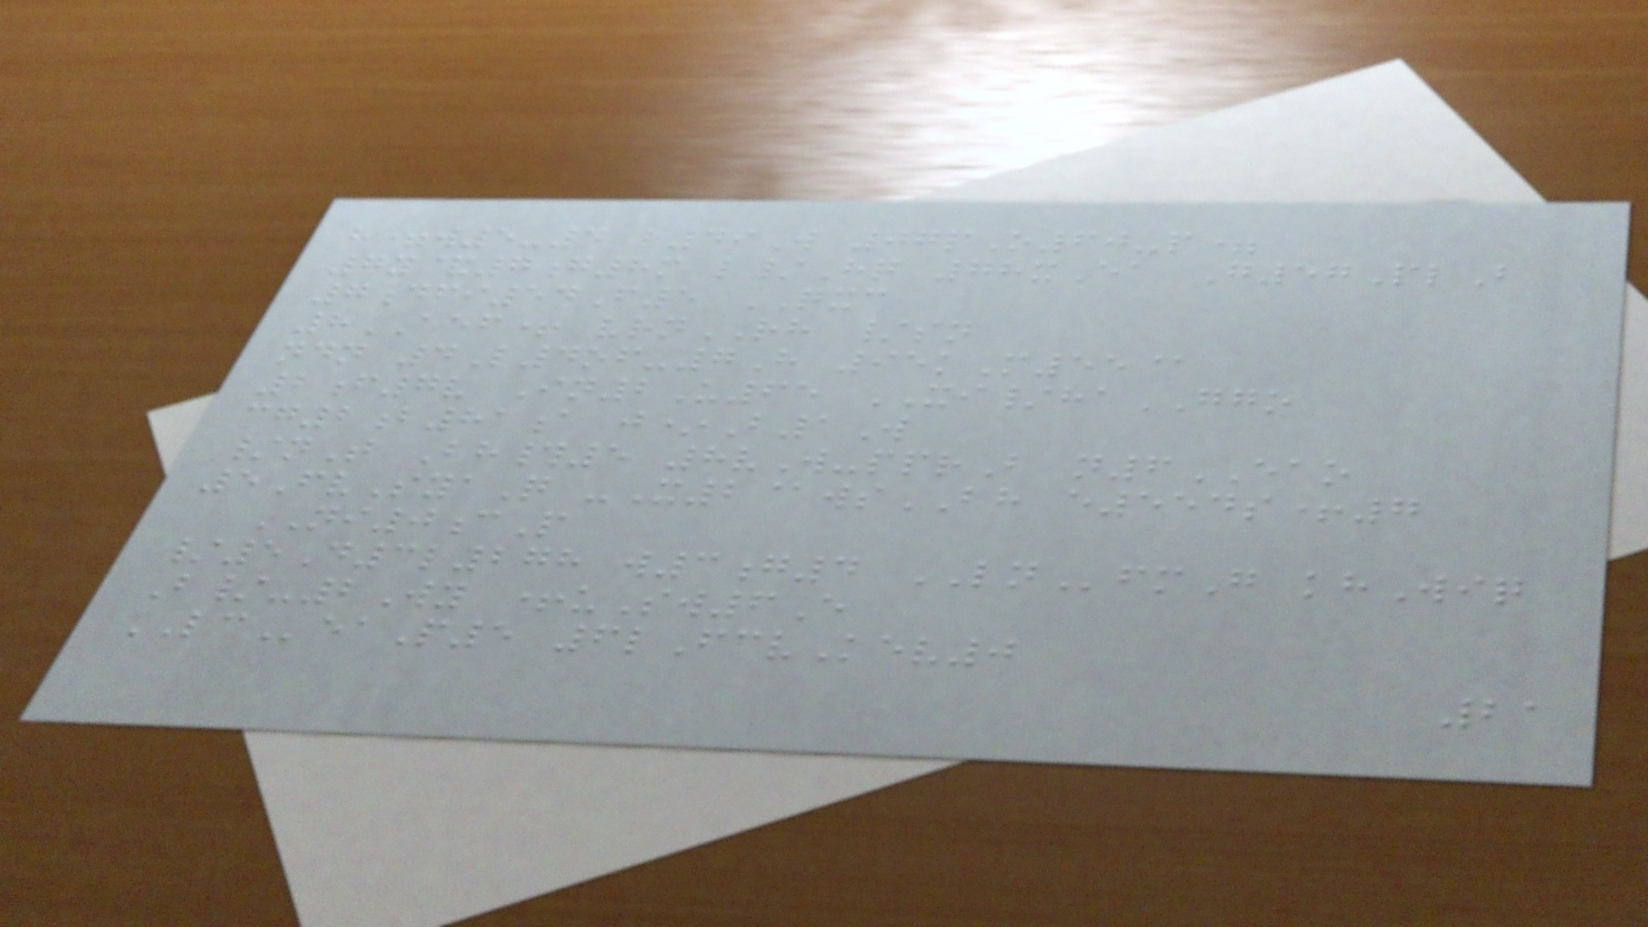h=w5-4 b49W 07pO60-p=
7y&7g8m l/Hq 78xEa G57PlB
7dfi54F5 QXC
8AEF+ vrnRH /sn
ndn 4L4of-7H 95kM55@
2f7v In2U65 XI/haGGO
cg2b81a j*B1W
/nT Bh#5 8vW-pprB n6EAO
5FvSyaQ -X2@wsBH e554s+7
NI0cP
/5D3l278 w3g4 LNfmG khWiq
B/-2Wy +uSw6E
LCeaP5 6lFcvKev0
21
